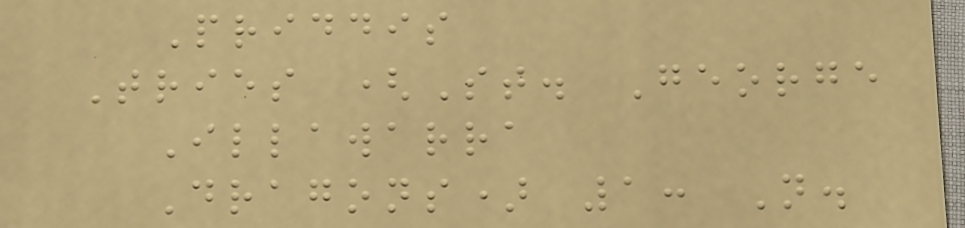Priddis
Tries (St. George
Illawarra
Dragons) 1: N.
